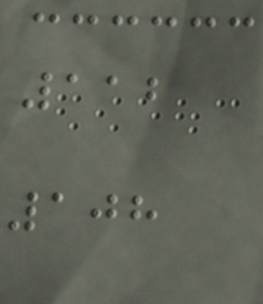112
108
